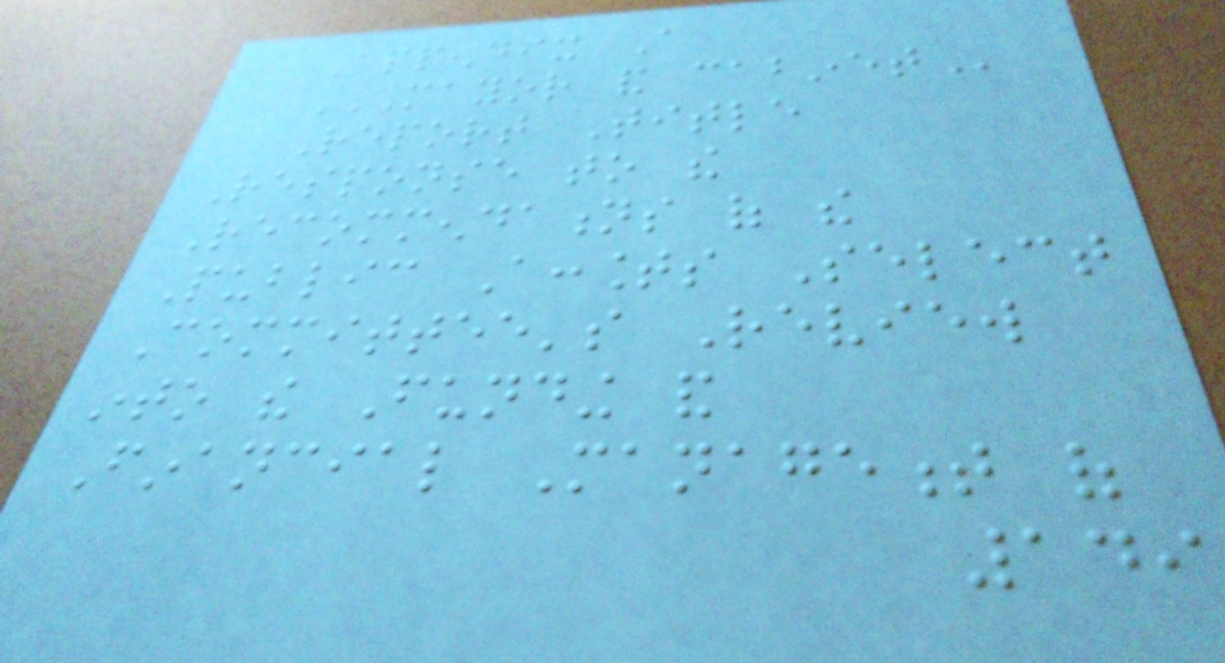Appendix A
MAYOR AND CABINET
Report Title
Response to the
Recommendations of the
Public Accounts Select
Committee's Review
into the Funding and
Financial Management of
149
